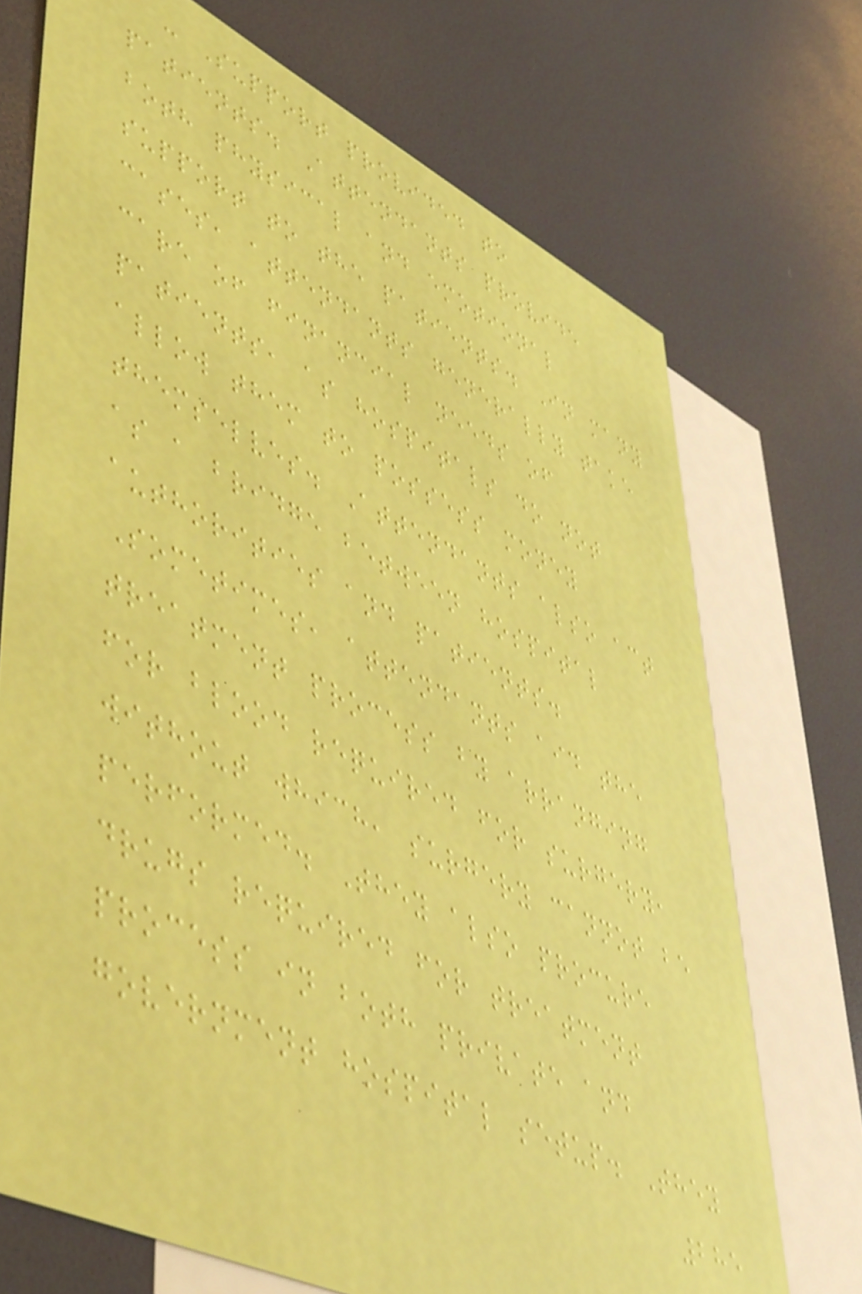- Support provided to
patients. Attendants provide
both physical and emotional
support to the patients. In many
cases, attendants generally take
care of financial needs of
patients, as hospitals do not
allow them to possess money
themselves. Attendants also act
as a bridge between hospital
authorities and patients.
Sometimes, attendants aid the
treatment process by arranging
for blood required for surgery,
without which, surgery cannot be
performed. They also procure
drugs required for treatment
process in both private and
government hospital setup. They
285
